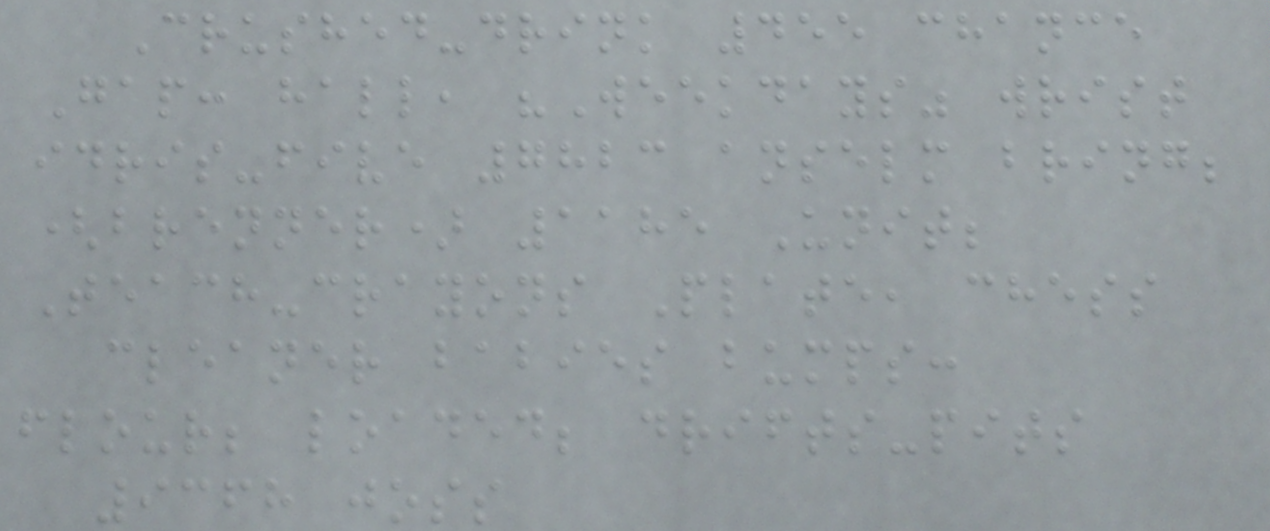Crushed-drink 455 chance
Gap: hall, "Weekdays" wrist
idris-five 7823 anselm bring;
(brenner) 1185 Unit;
Teach-crayons Plate, chess
cleaner babies bumps:
flour; loaded; drifts-pits
9368 joss
